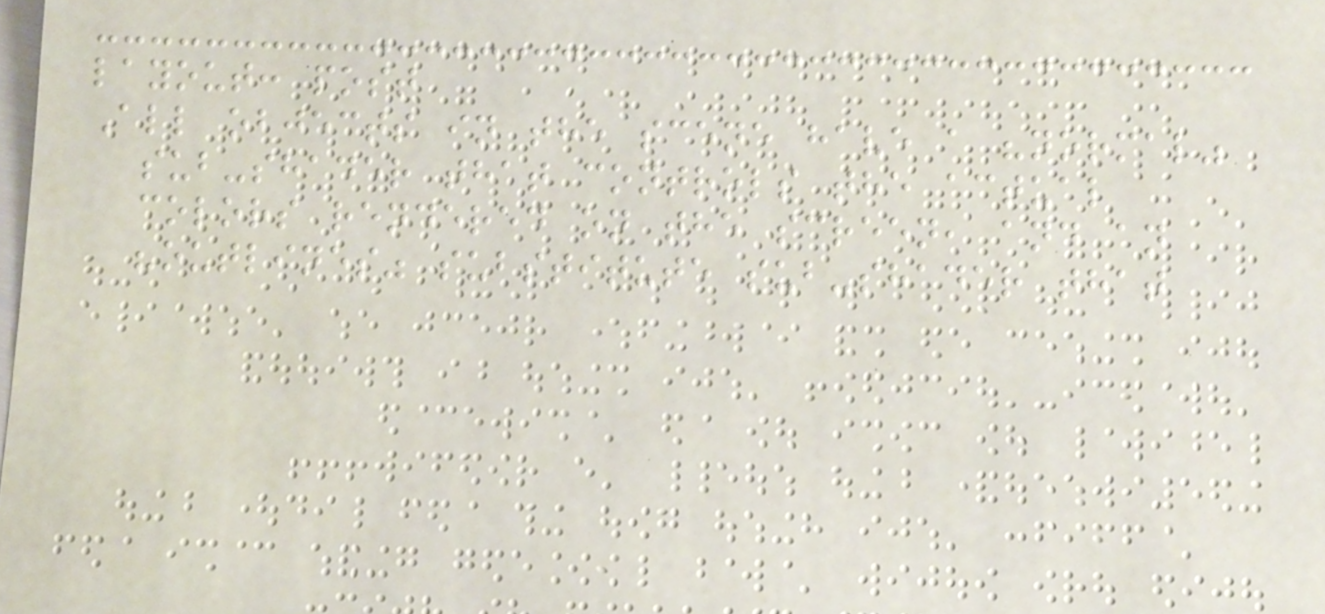layout: post
All objects in the scene have a "normal"
sub-shader that controls the actual
colors rendered on the screen, and an
"outlines" substitute sub-shader that
